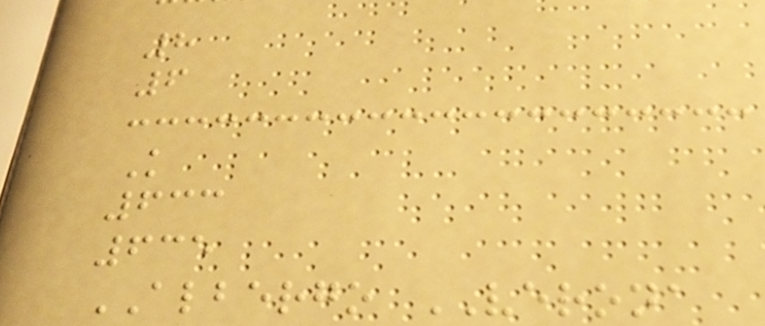8
6
K
633
635
ALBERGO VERONA
